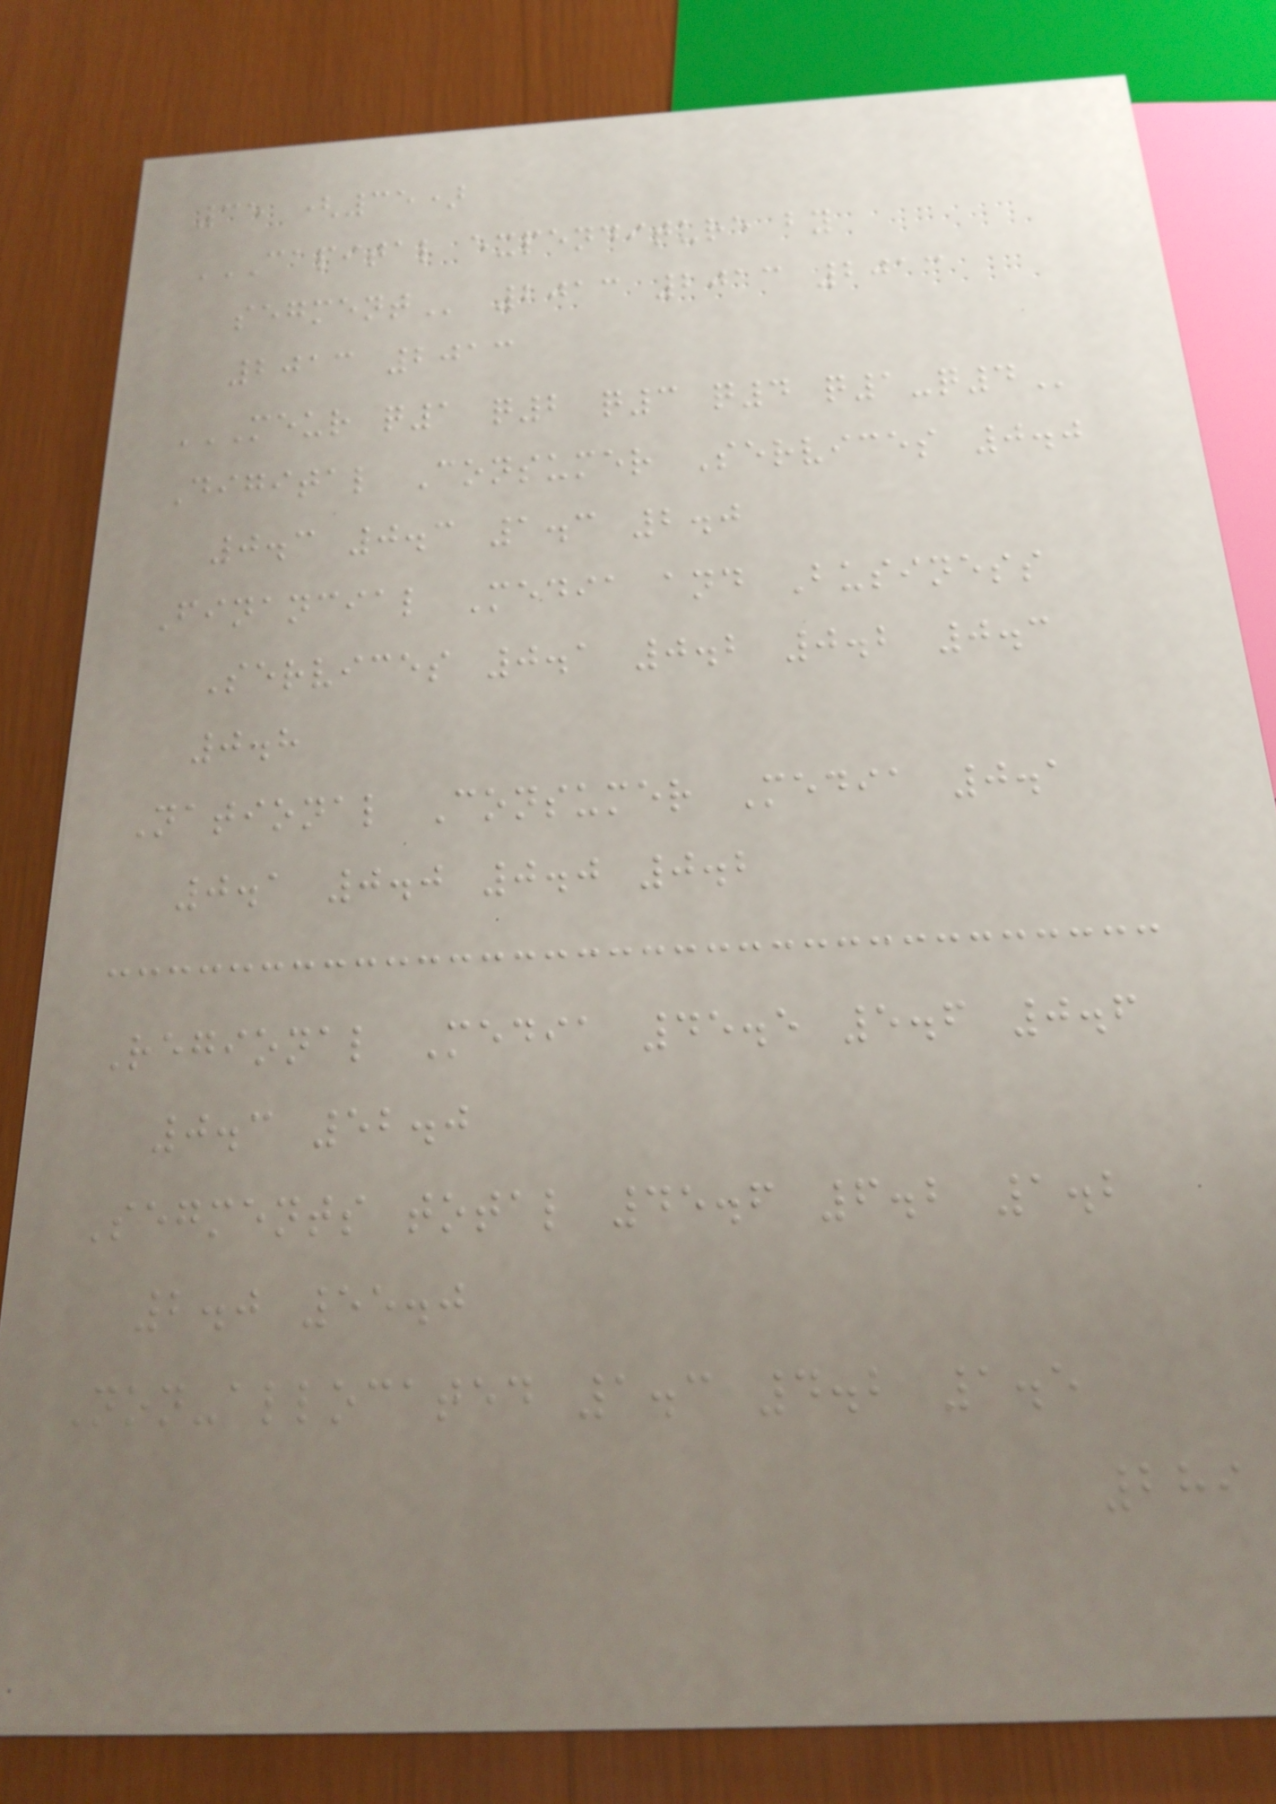35 (35)
CAPITAL EXPENDITURE BY
SEGMENT 2013 2013 2013
2013 2013
MEUR Q1 Q2 Q3 Q4 Q1-Q4
Digital Consumer Services 0.0
0.3 0.3 1.3 2.0
Financial Media and Business
Services 0.1 0.2 0.2 0.3
0.8
National Consumer Media 0.1
0.1 0.0 0.0 0.2
Regional Media 45.5 5.6 0.6
0.3 52.0
Segments total 45.6 6.2 1.2
2.0 55.0
Non-allocated 1.3 4.2 1.5
289
